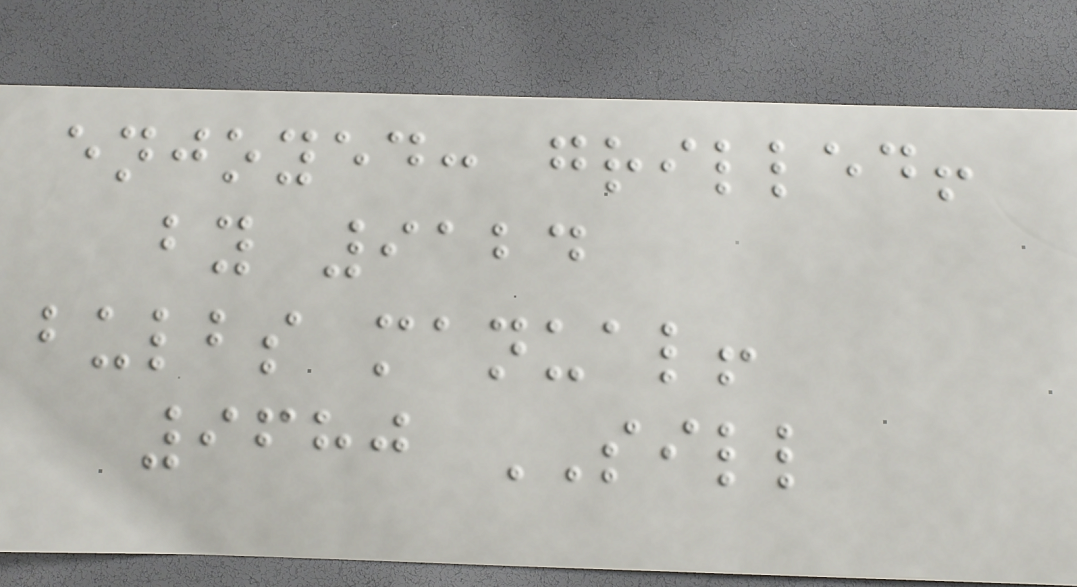enjoyed: grilled!
by 9124
bulbs manual!
9680 SILL
